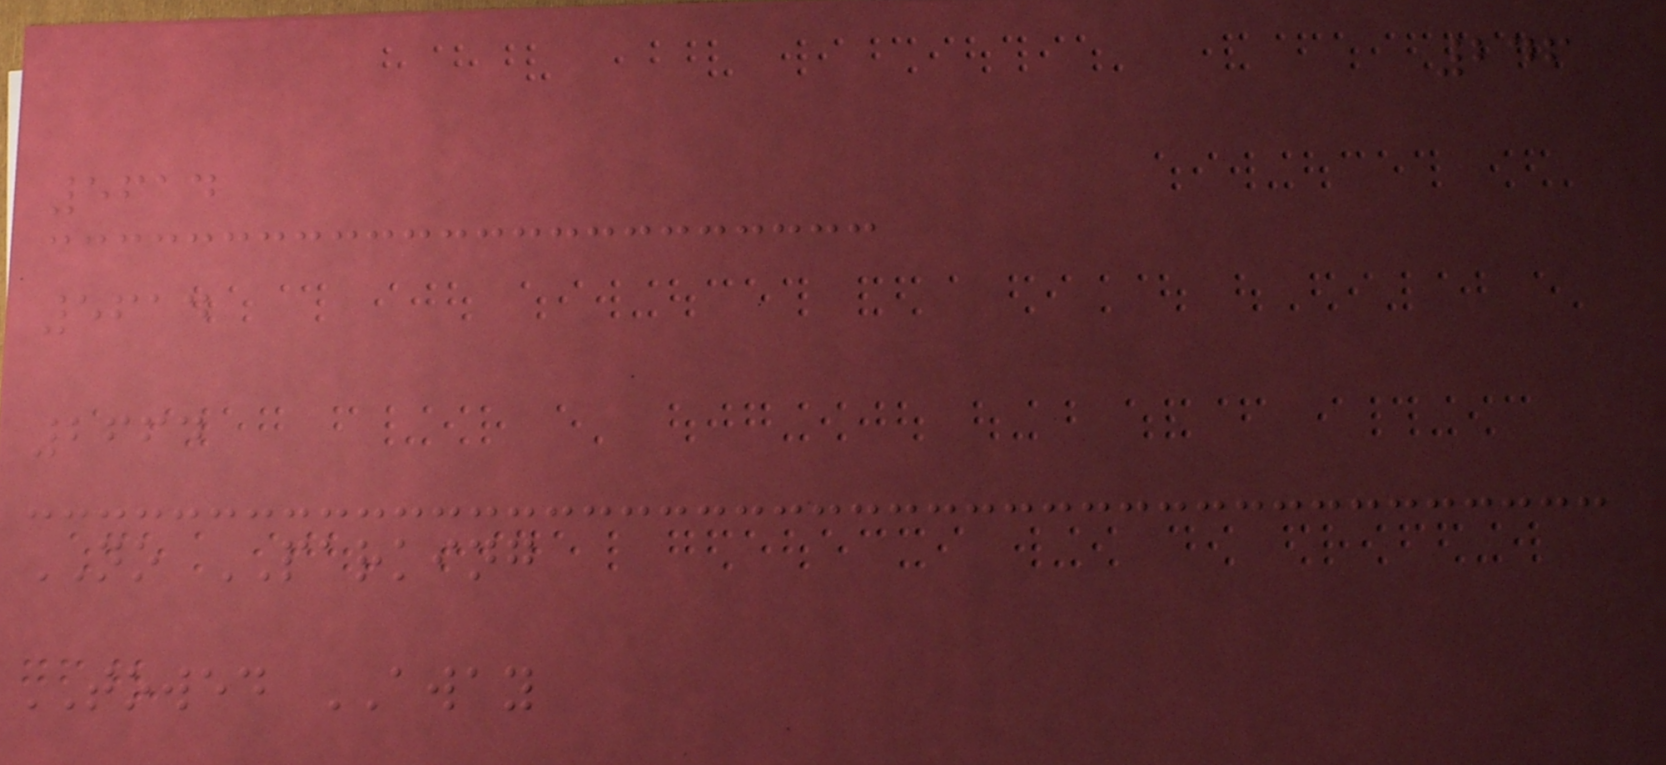246
5614
5614
2664
NO PARKING
TOWED AWAY
